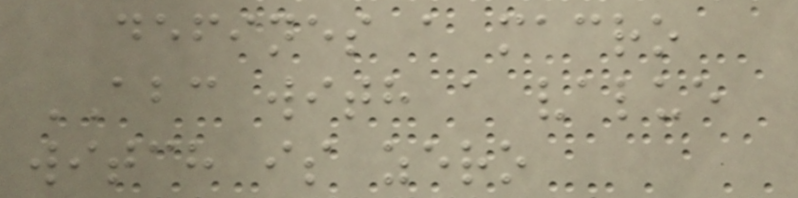defines a macro
ABC with a value
witch is zero
